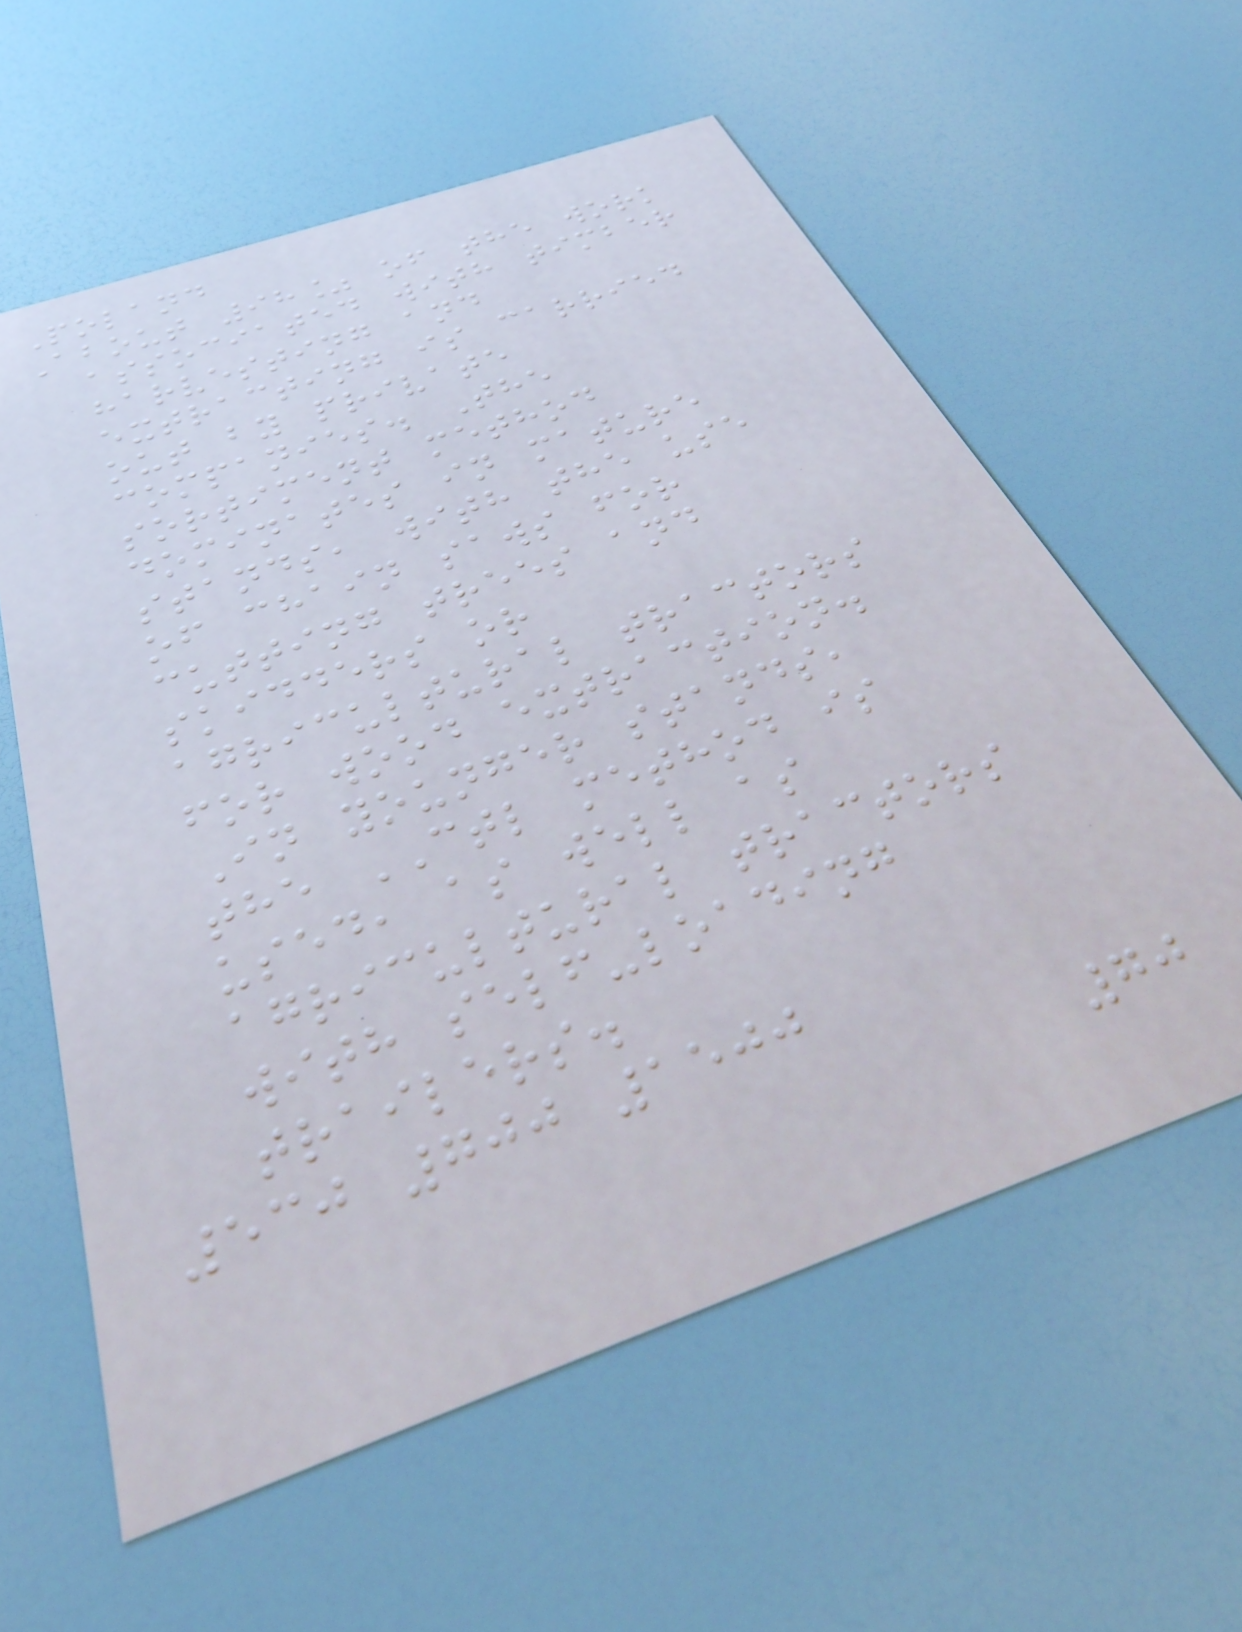Poland
About 98% of the work
associated with timber
harvesting and
extracting is carried
out by private
companies. The
sortiment method
dominates in mature
stands, with the use
of chain saws for
cutting trees and
skidders or
agricultural tractors
for wood extraction.
In younger stands,
the CTL method is
used, as well as
agricultural tractors
with self-loading
trailers.
530 700 1500
70
